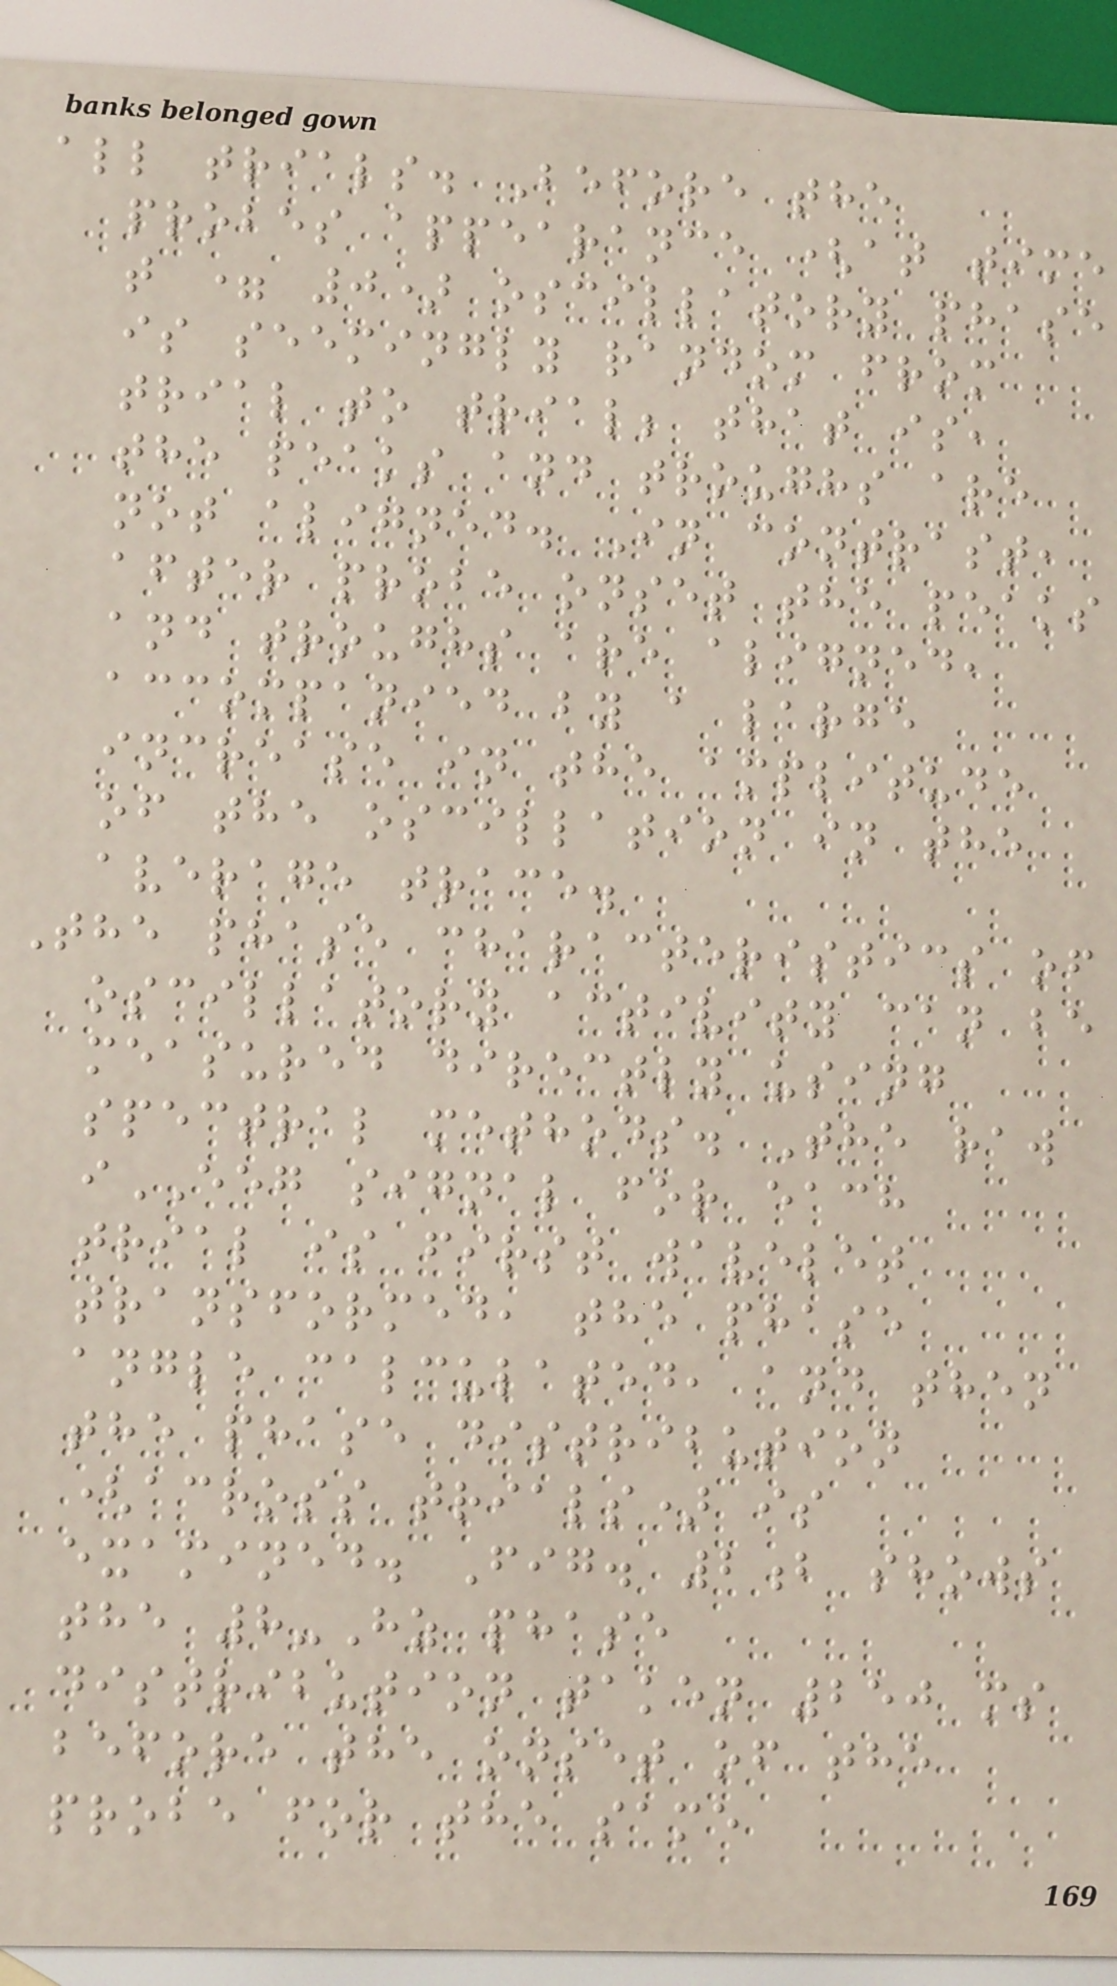all trials. Before the
probes appearance (at time
t = 0) oscillatory phase
is seemingly random from
trial to trial; that is,
the peaks and troughs are
not aligned. In contrast,
after probe onset the peaks
and troughs are aligned,
accompanied by a large
increase in the amplitude
of the oscillation in the
average trace.
The phase characteristics of
oscillatory activity can be
measured directly using
spectral methods. The raw
iEEG signal for each
trial is first wavelet
transformed, the phase
angle calculated, and then
the phase distribution
(across trials) is
examined. Fig. 2b shows
the 8-Hz phase
distribution taken 250 ms
before the onset of the
probe for the same
